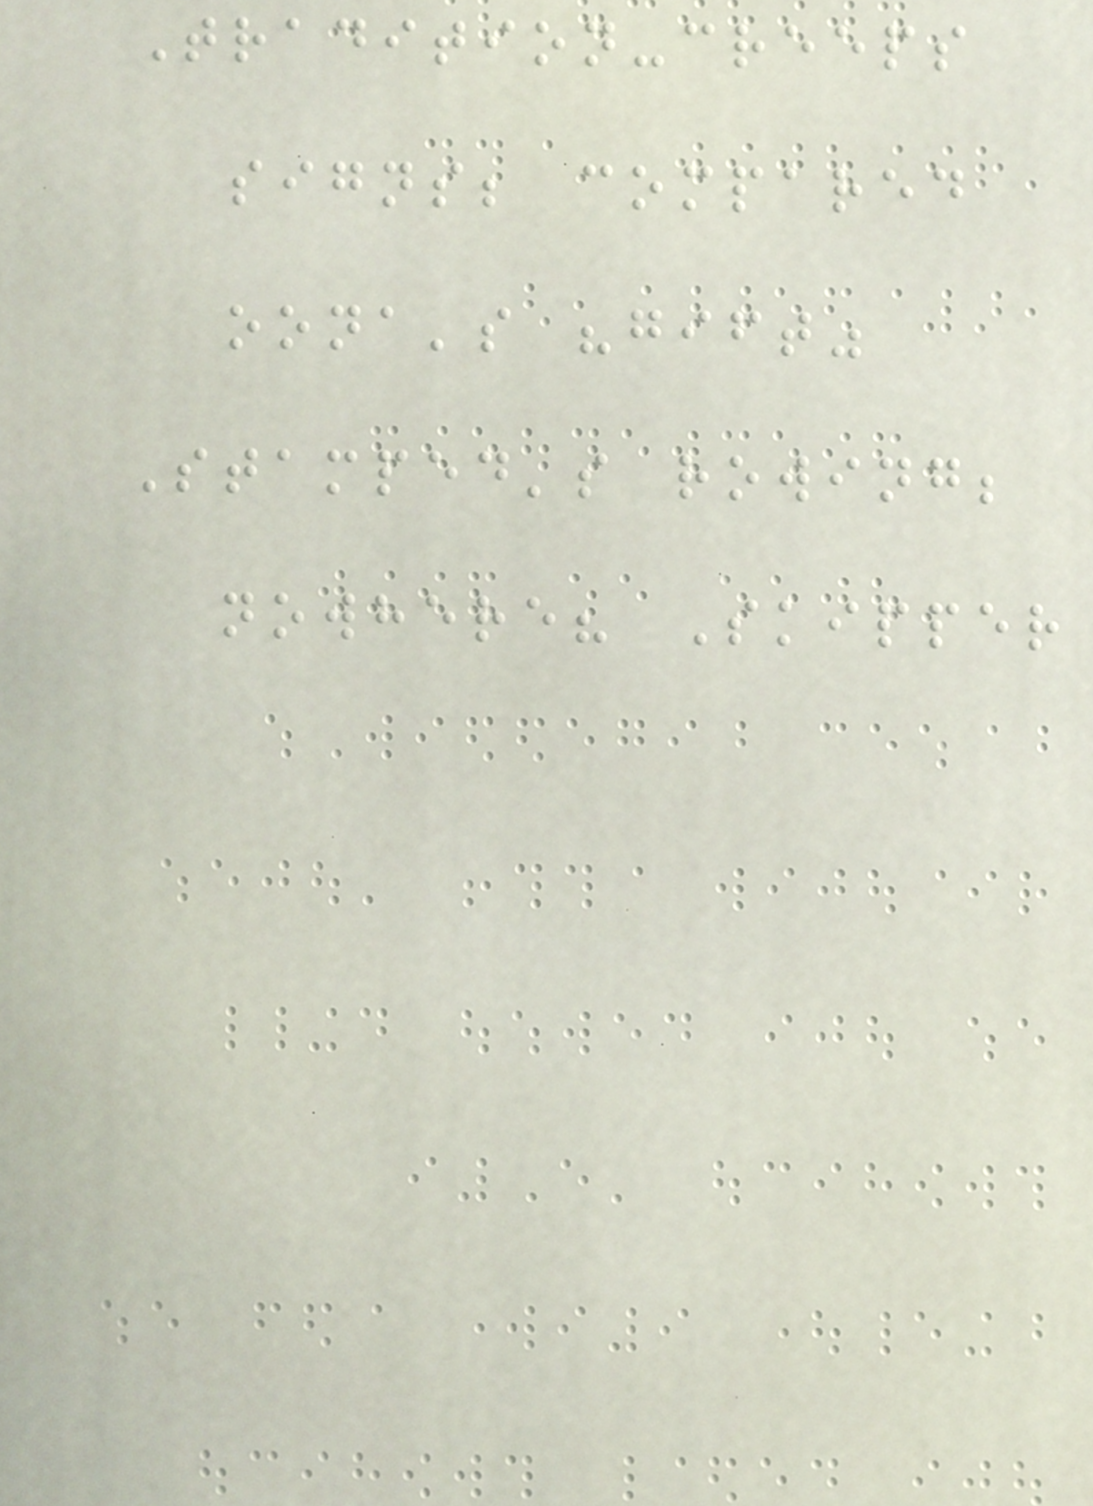Tradition-creeps
signs; compared
oona's "gift"
Stamped's rowing;
nowhere? Skipper
